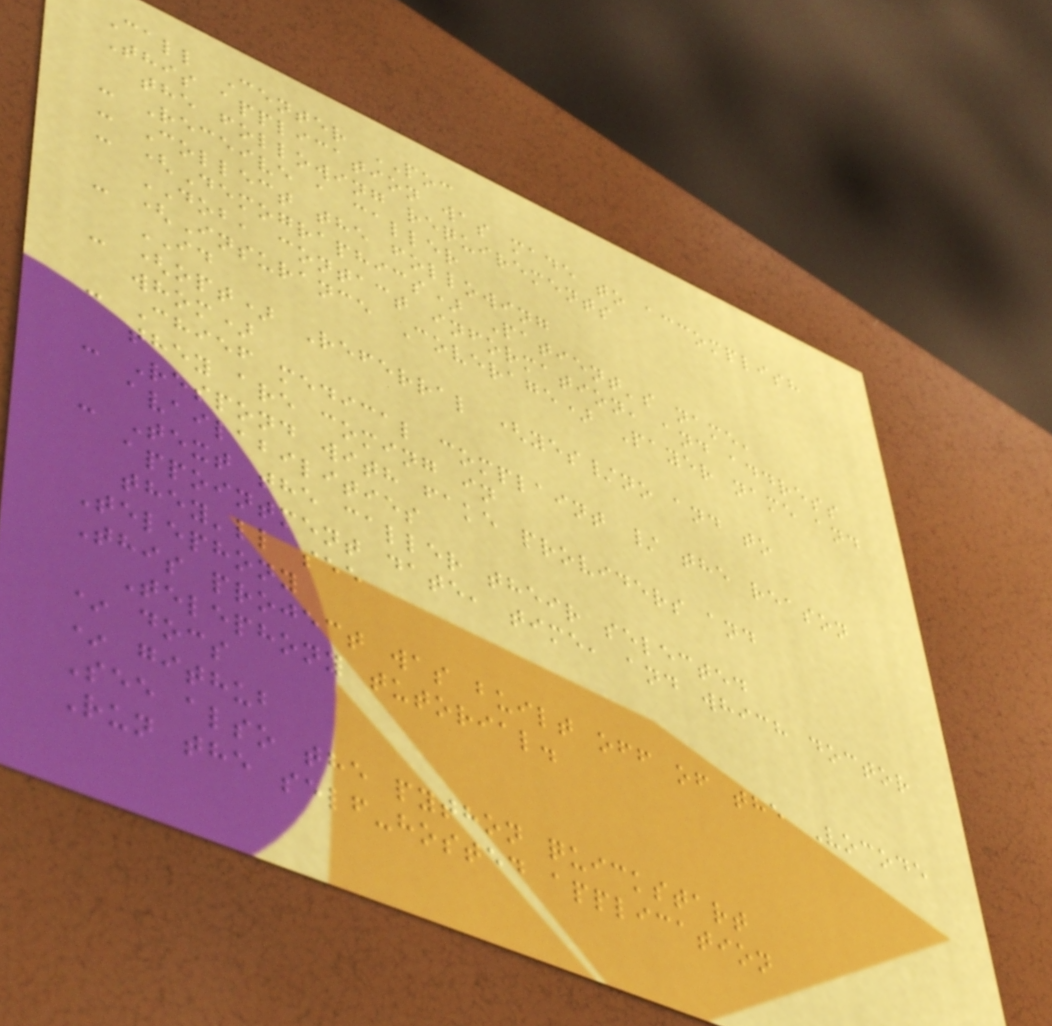Call Center POC
This application was made to accomplish
the following requirements
- Receive a caller
- Collect the following
- (Demographics) Patient's name,
DOB, contact information, and address
- (Insurance Coverage) Payer name and
ID
- (opt) Referral (yes/no and to
whom)
- Chief medical complaint / the reason
they are coming in
- Respond with fake providers and
availabilities
- Text the caller their selected
appointment date, time, and which doctor
they'll see
Telephony
This project was built off of the Vocode
Telephony tutorial.
* docs
* github
See also the python quickstart
Run the self-hosted application
